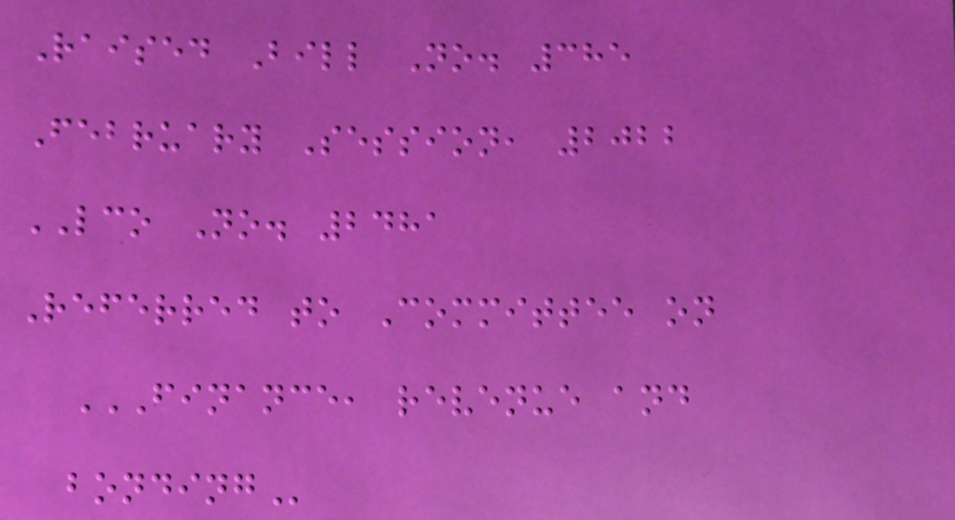Raised Bill No. 385
February Session, 2022
LCO No. 2481
Referred to Committee on
FINANCE, REVENUE AND
BONDING
